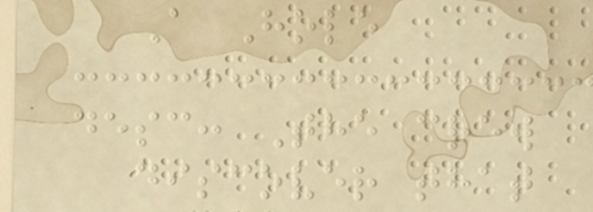A Hole
desc: The crew
discover that
